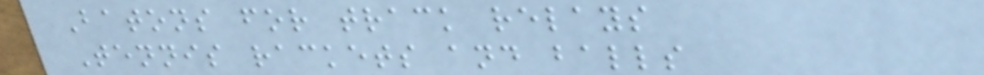Batons for track relays
Tennis rackets and balls
